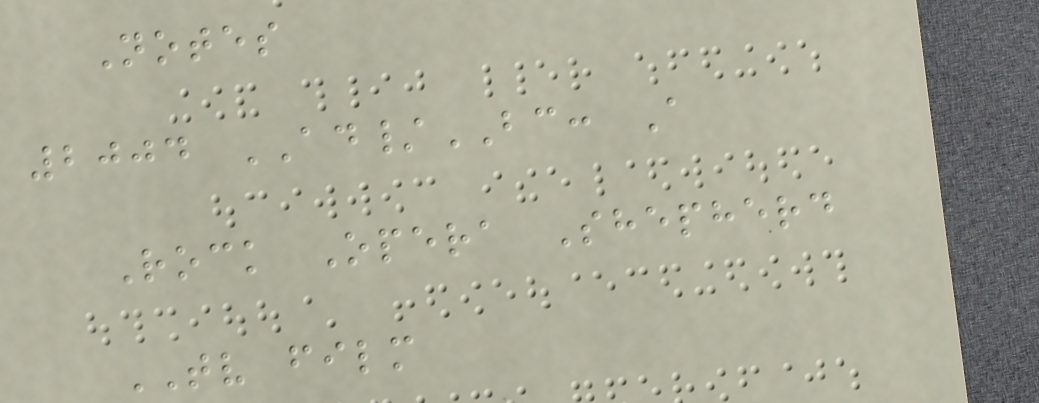Notes
2004 AD/BC: A
Rock Opera Shepherd
TV film
